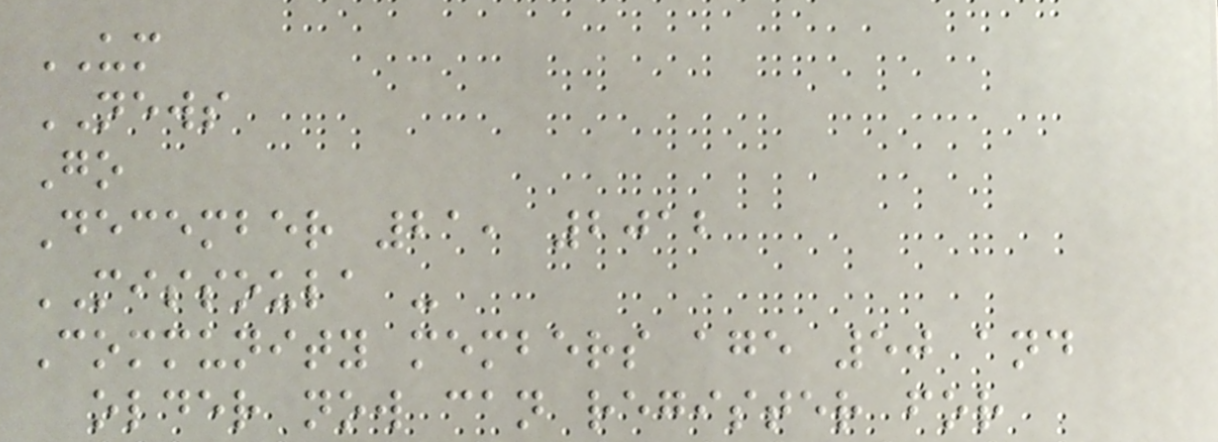UM
NEWS
Go
December 21, 2012
MISSOULA -
Community members age 50 and
older now can register for
